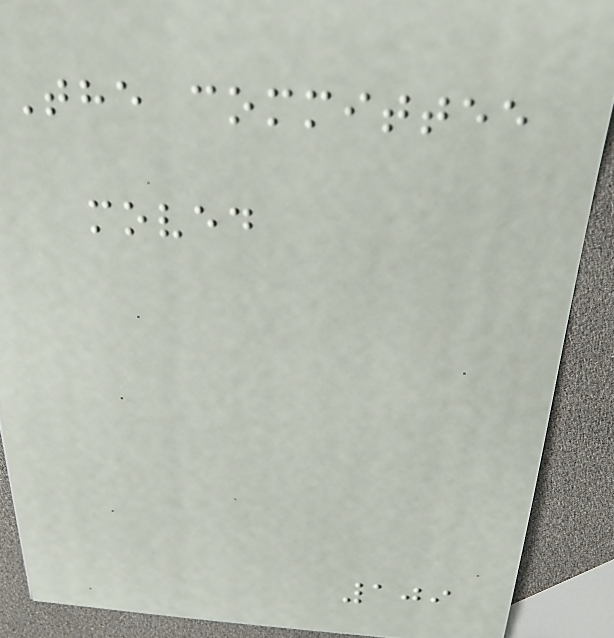The committee
moved
109
